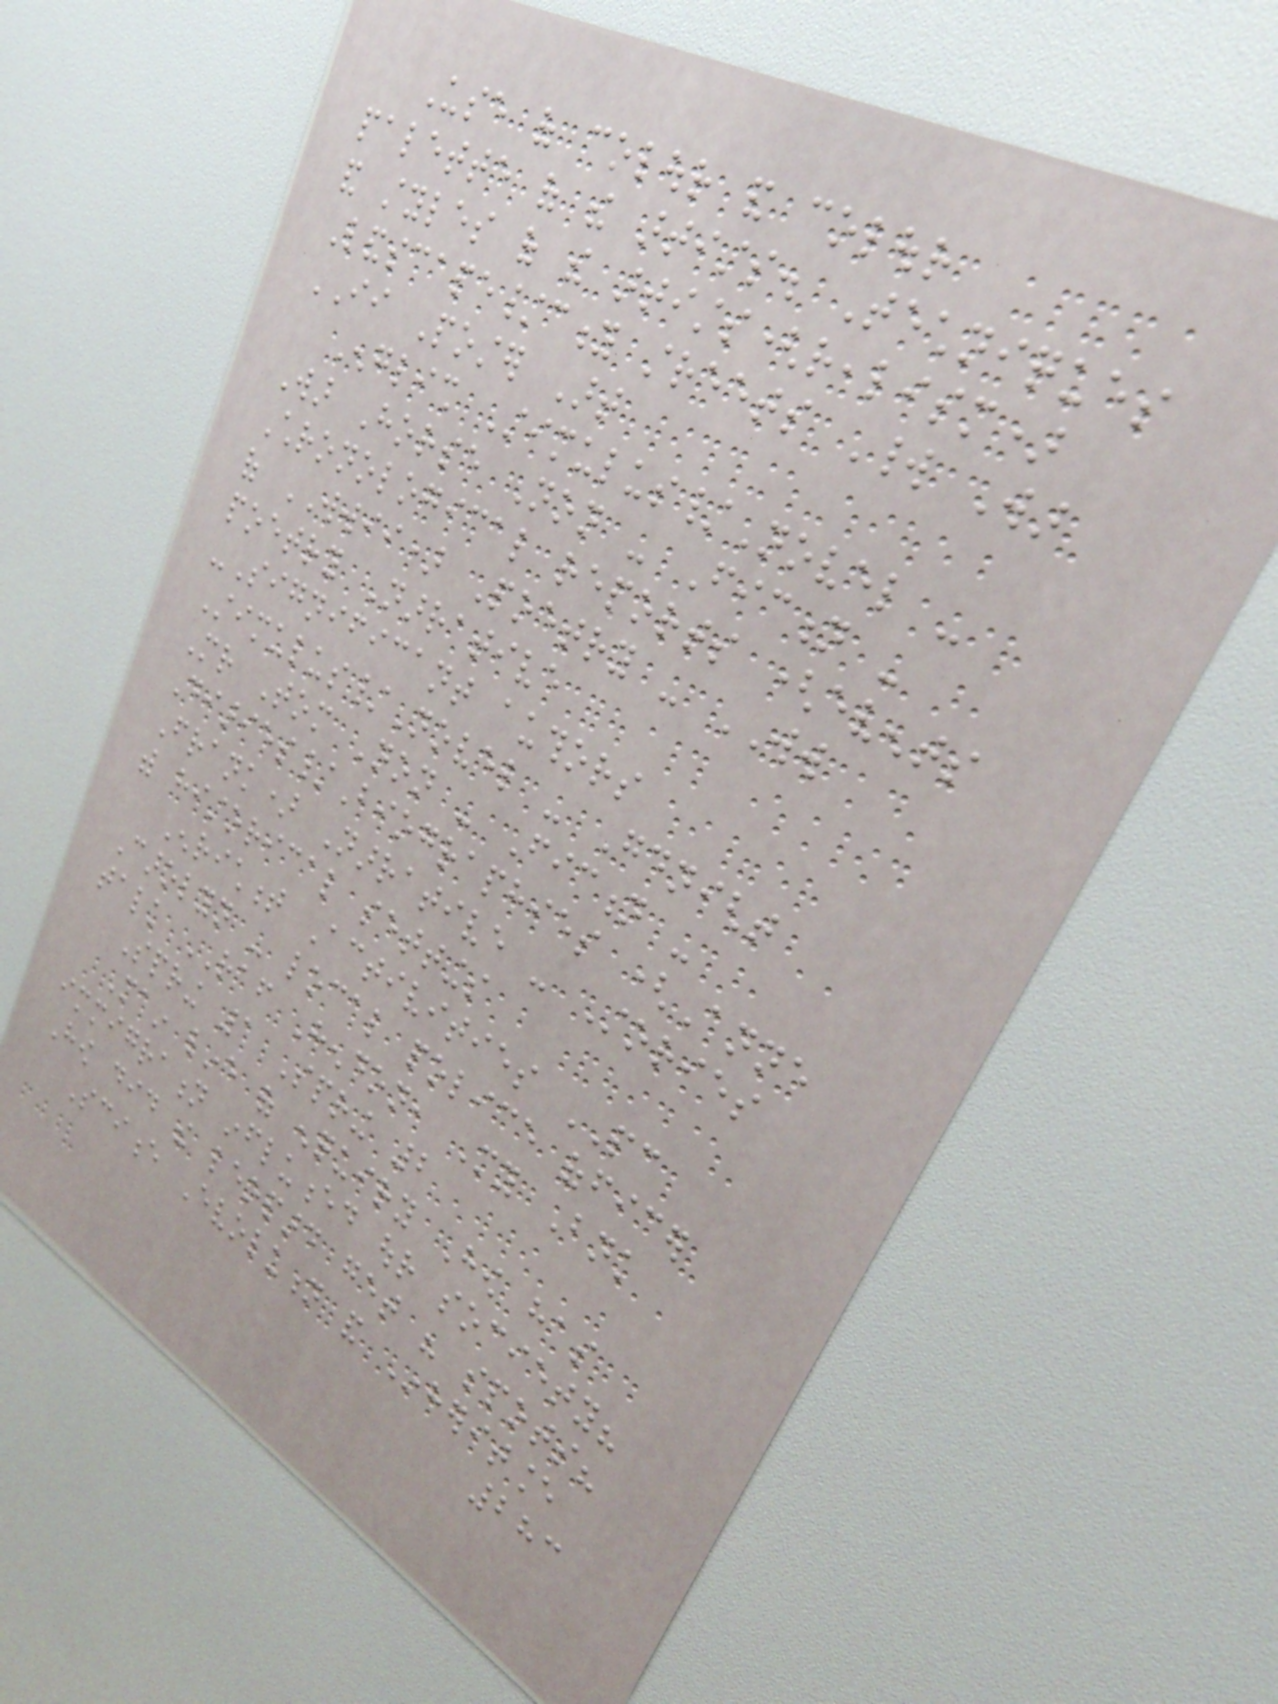Use of colour and colour
palette of the artists. Techniques
and styles of the artists(realism)
Landscape/city streets World War
II Poster Art
English Stimulus/Novel -
War Horse Non - Fiction -
Chronological reports (events
of WWII) Poetry - WW
poetry Narrative
-Significant authors
Stimulus/Novel - Goodnight
Mr Tom Non - Fiction -
Diaries/Biographies (Anne
Frank) Narrative - Stories
with historical settings
Enrichment Activities PC
Carolyn - local police officer
talk RAF Hendon, My Bnk
Spring 1 Spring 2
Main line of enquiry How has
immigration influenced our society?
How did the leopard get his spots?
Science Evolution and Inheritance
283
